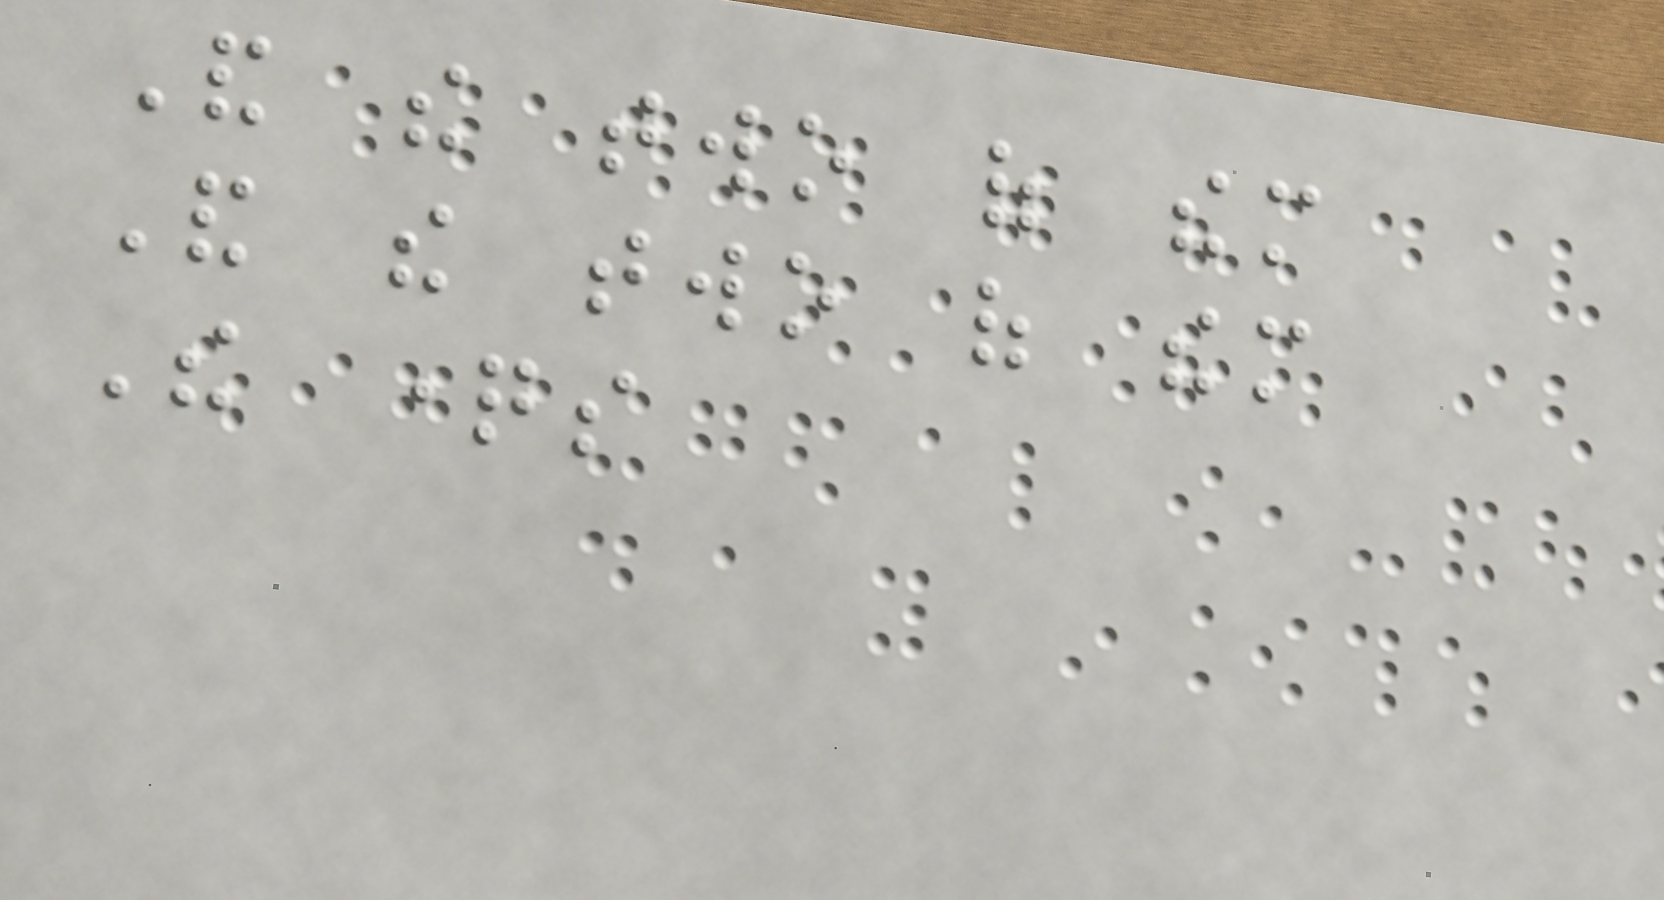And the two of them
And the two of them
The questions
